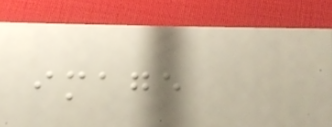image
